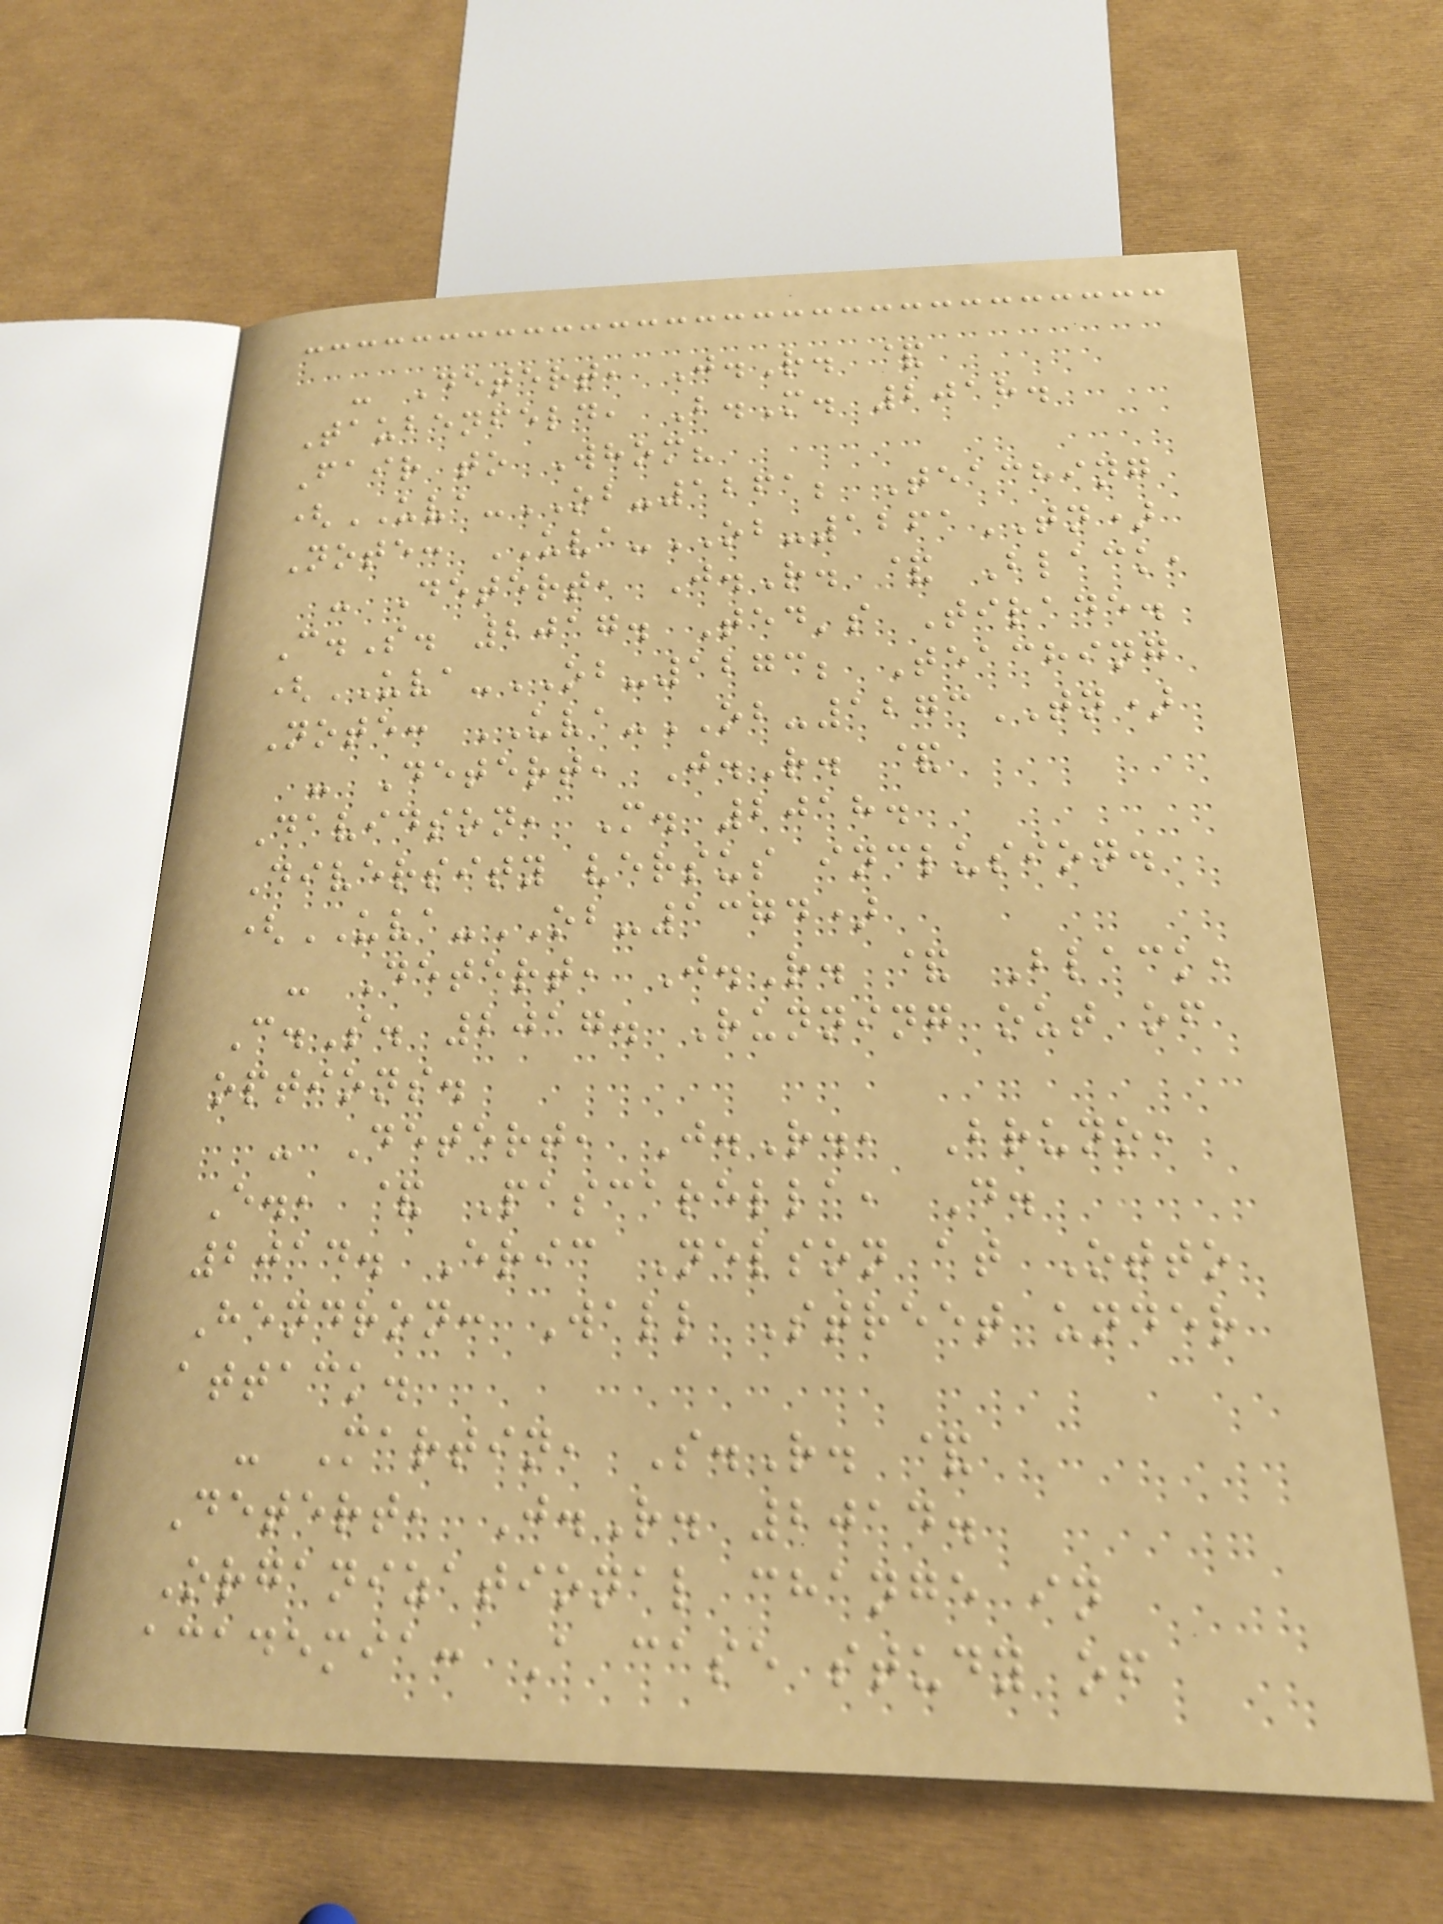- Detert, J.R. &
Taubenfeld, B.M. 2018.
Fair to Whom?
(UVA-OB-1261; Teaching
Note: UVA-OB-1261TN)
- Detert, J.R. & Black,
C.S. 2017. Ted's Tirade.
(UVA-OB-1273; Teaching
Note: UVA-OB-1273TN)
- Detert, J.R. &
Davidson, M. 2018.
Diversity versus inclusion.
(UVA-OB-1374)
- Detert, J.R. & Black,
C.S. 2017. Running out of
options.
- Detert, J.R., Bruno,
E., & Pascarella, D.
2014. Eric Nelson at Otto
Hendron: Wall Street under
attack.
- Martin, S.R. &
Detert, J.R. 2014.
Organizational change in
academia: A case study of
